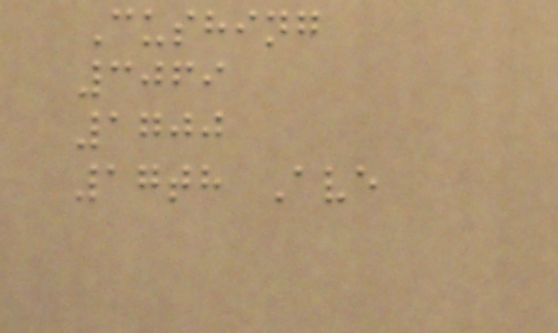Cushing
3069
1700
17th Ave
